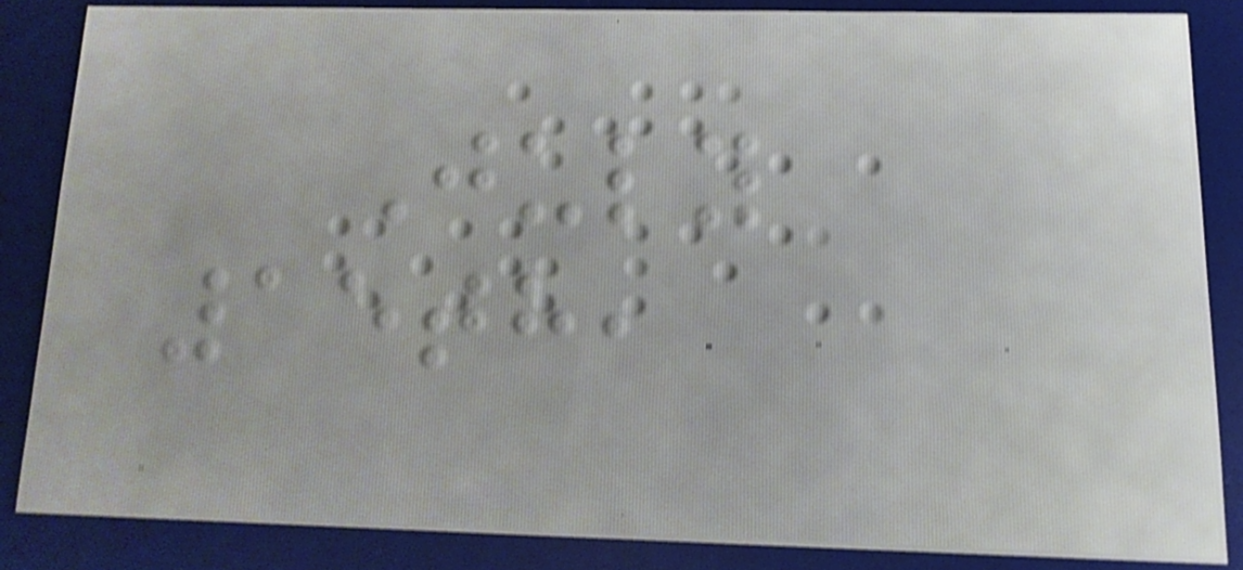July
15th,
